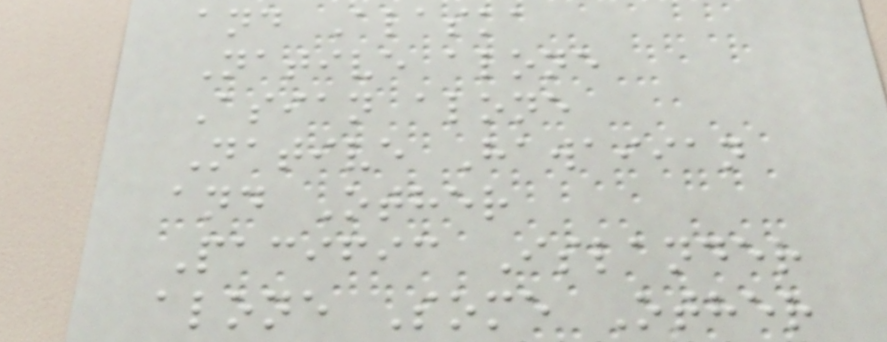and Alaska
Native alone
Asian alone
Native Hawaiian
and Other
Pacific Islander
alone Some Other
